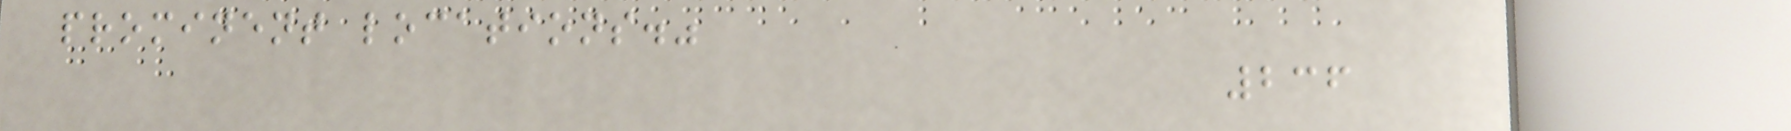prominent locations."
236
